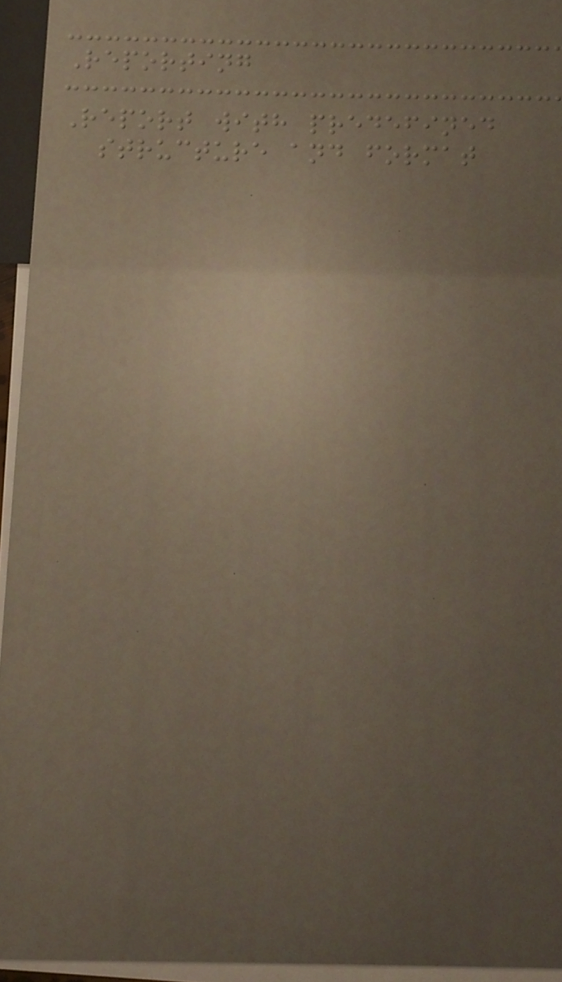Reporting
Report with predefined
structure and format
